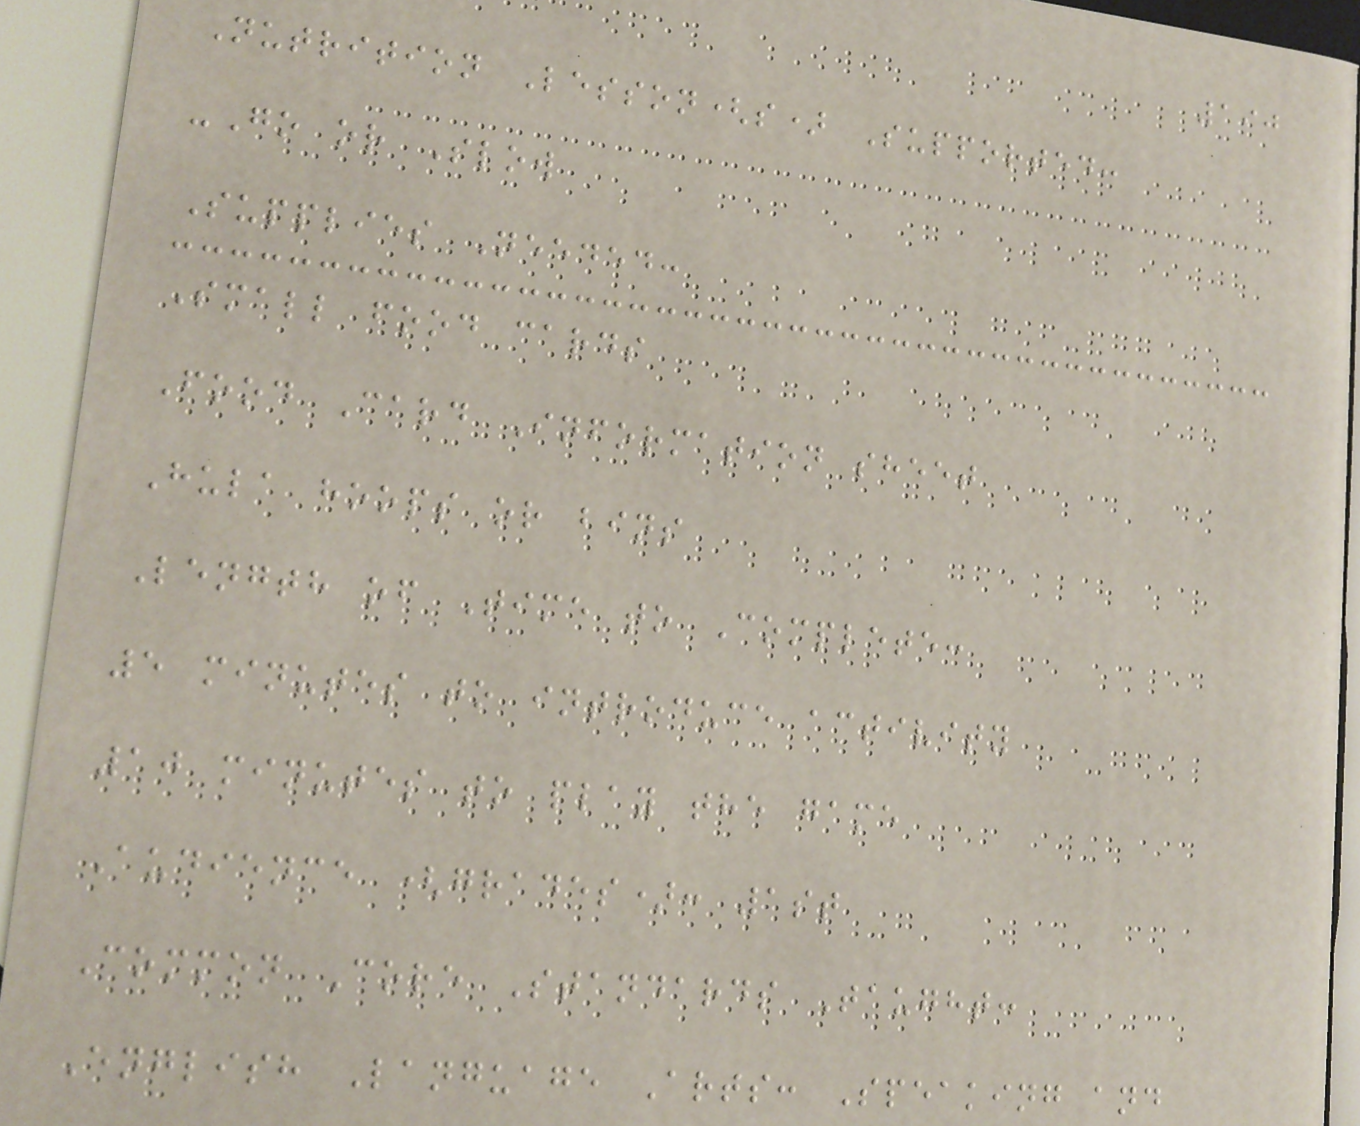190
Nutrition Lesson(s) Supported:
-Go or Slow
Supplies Needed:
Small food cards
Food Card Information sheet
Hula hoops or bins
Length of Time to Complete:
5 minutes to introduce activity
10 minutes to play the game
Audience (grades): 1st
Common Core Standards Taught:
English Language Arts: Speaking and
